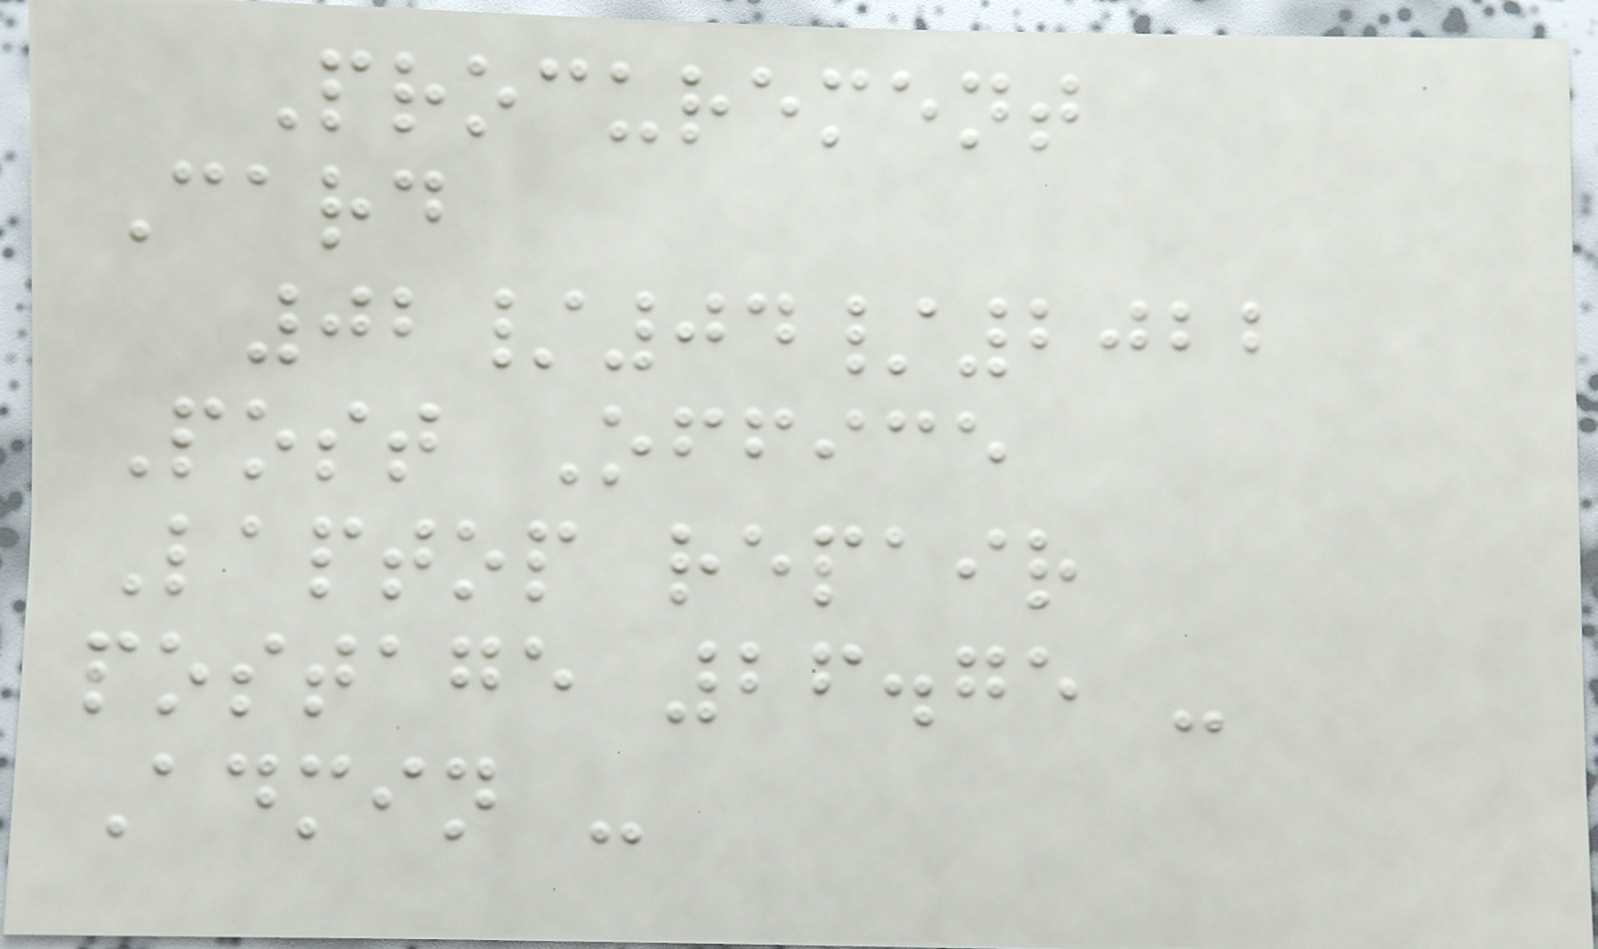Procurement
Card
02/04/2022
Post Office
Laptop repair
postage 26.75 -
Admin -
